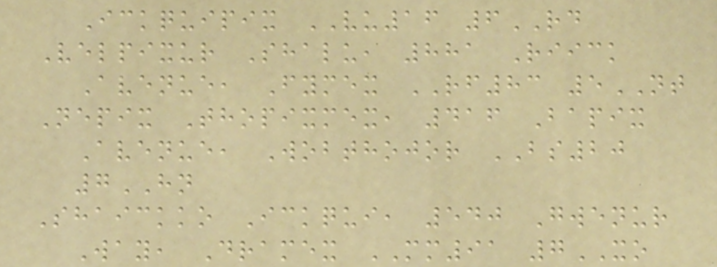Ickquipix VU16 6RD
Velpixur Shalu, 881 Riick
Avenue, Fymex RF83 5NT
Nepix Thopixmex, 416 Bapix
Avenue, Wobthojor BS20
7HN
Shaickko Ickqui, 540 Gwenur
Way, Dramex MM91 7XO
